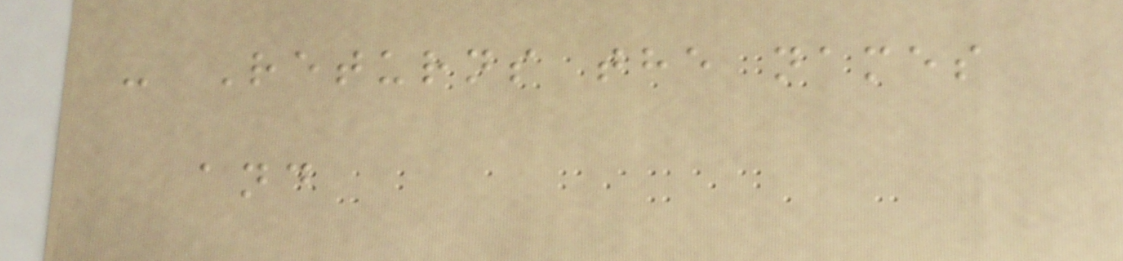- Returns the names
and
